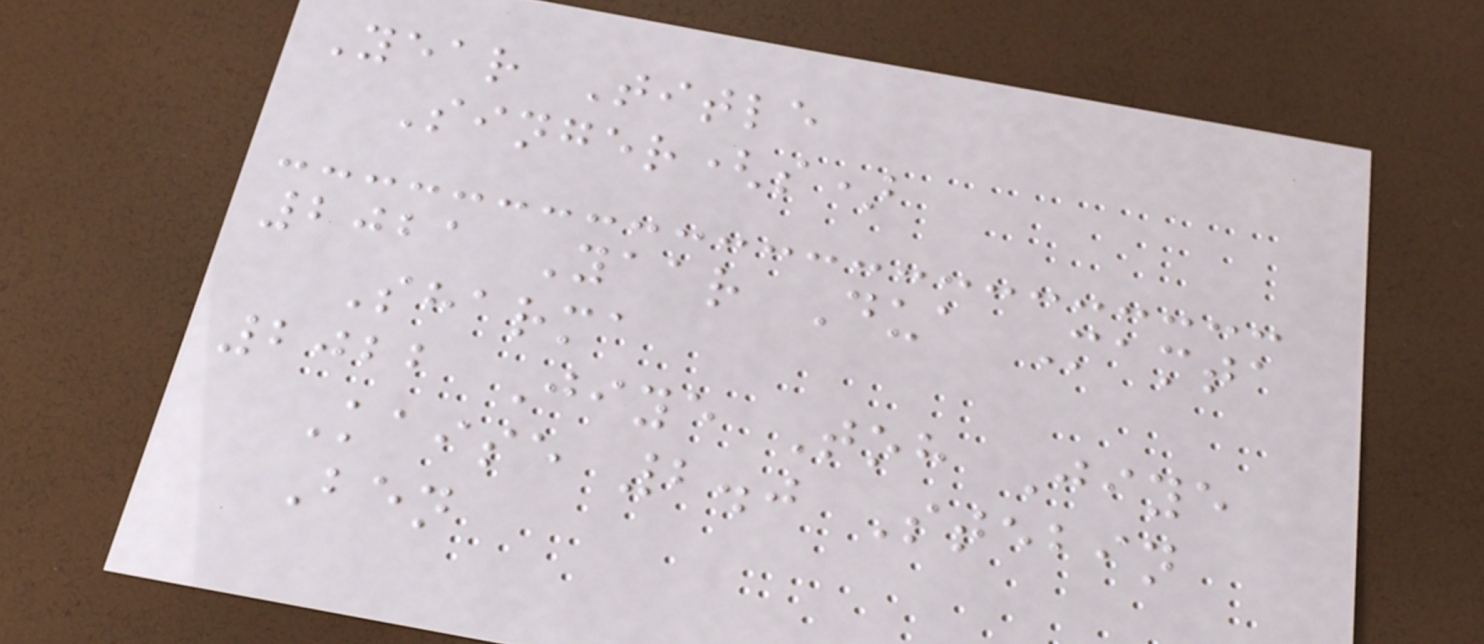Year Title
Singer(s)
2021 Yaar Dua Mamta
Sharma
2022 Jiye Toh Jiye
Kaise 2.0 Stebin
Ben
